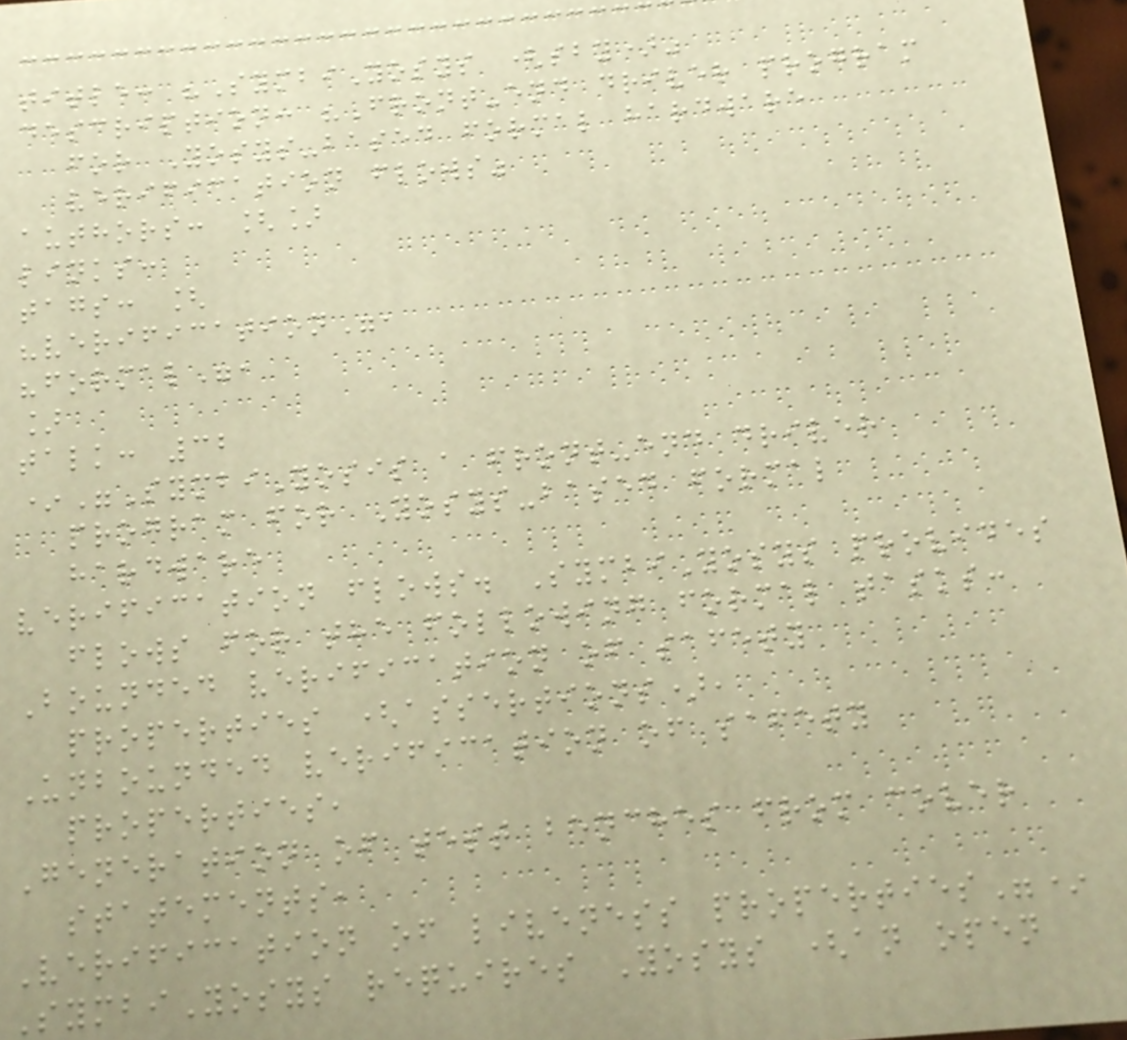title: "SymbiYosys (sby)"
description: "Front-end driver program
for Yosys-based formal hardware
verification flows"
authors: []
links:
tags: [
"verification",
"formal",
]
talk: 32
*"SymbiYosis a front-end driver
program for Yosys-based formal
hardware
verification flows. SymbiYosys provides
flows for the following formal tasks:
Bounded verification of safety
properties (assertions),
Unbounded verification of safety
properties,
Generation of test benches from cover
statements,
Verification of liveness properties"*
SymbiYosys requires Yosys (an open
